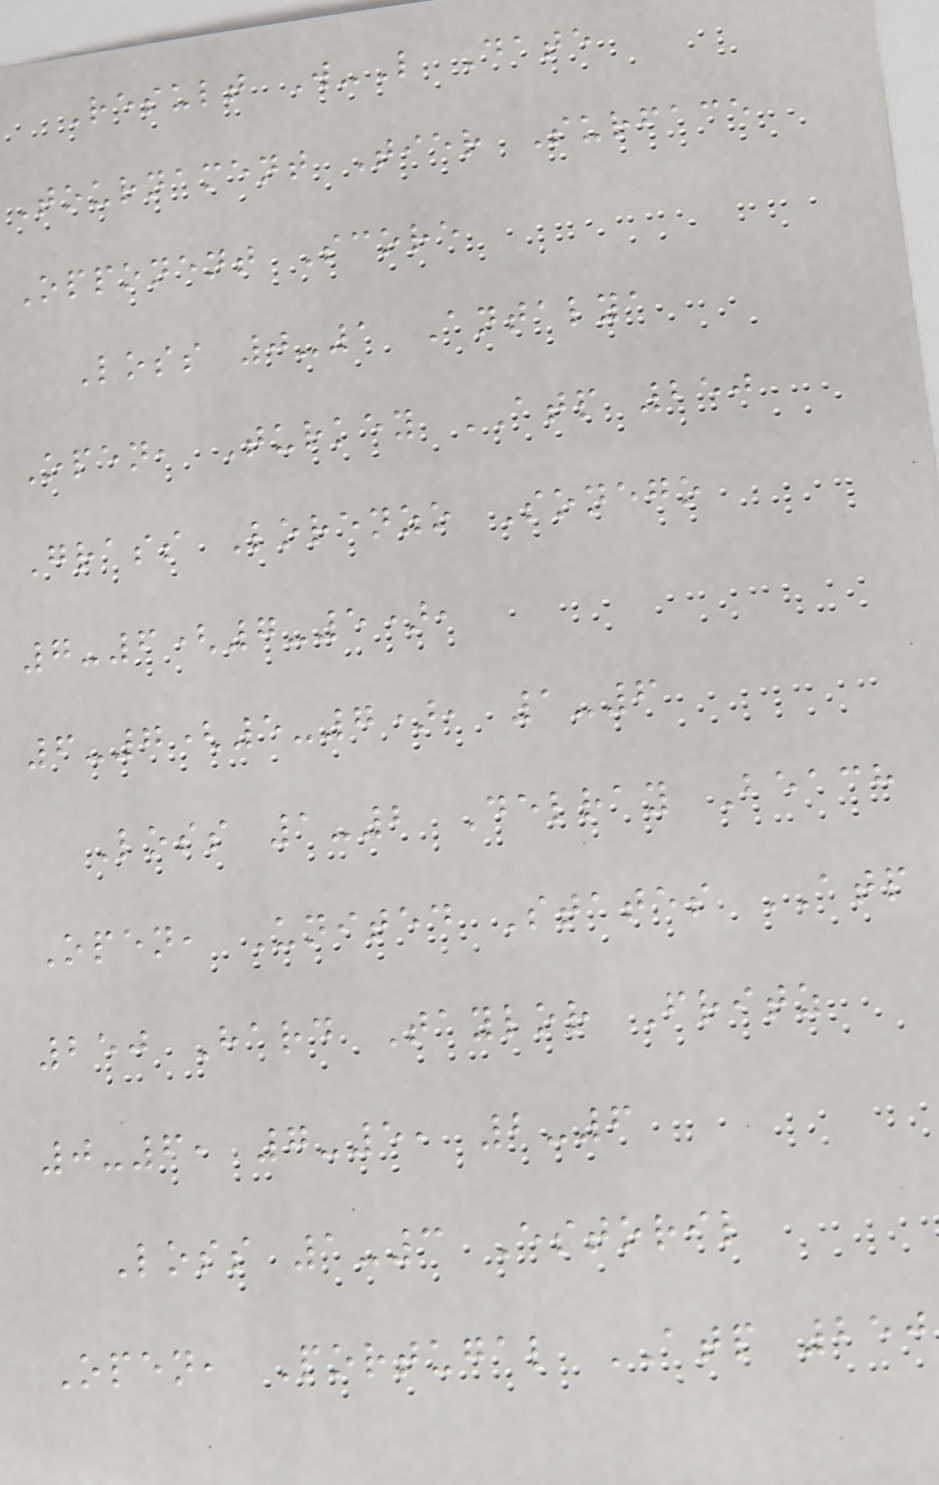Result W-L Date
Tournament Tier Surface
Opponent Score
Loss 0-1 Antalya
Open, Turkey ATP 250
Grass Lorenzo Sonego
7-6(7-5),
6-7(5-7), 1-6
Loss 1-2 Delray Beach
Open, United States ATP
250 Hard Taylor Fritz
0-6, 7-5, 2-6
Loss 1-3 Estoril
Open, Portugal ATP 250
